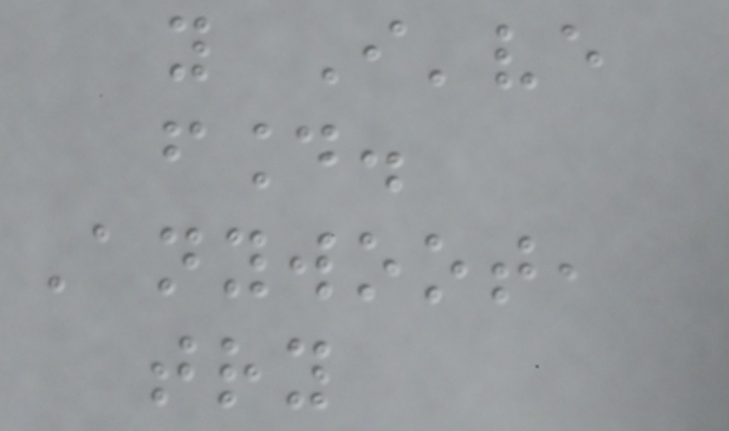you I've
found.
Anywoot,
try
